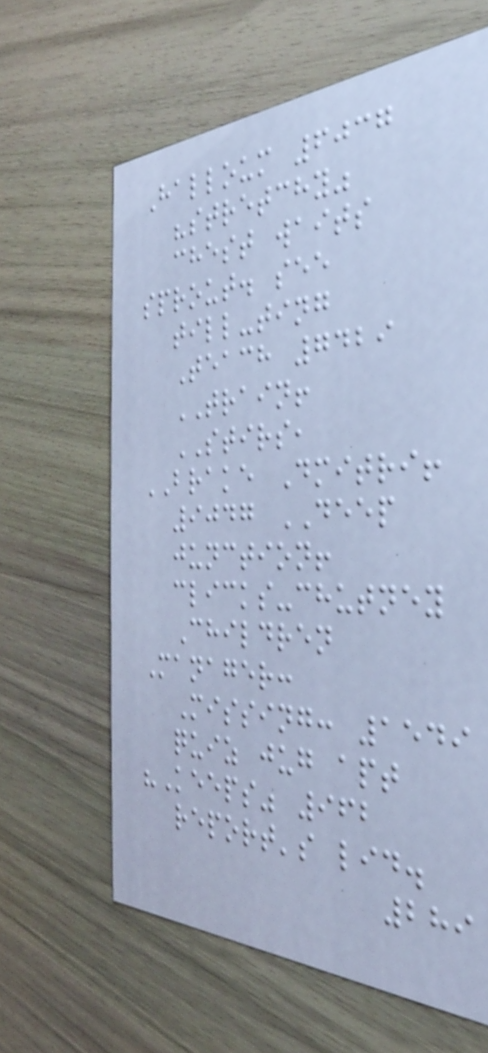Halloum 6037
"stretchy"
chest waits
sprout. see
till-ting
Teach 7429
TRAIN!
STIRS,
BRAKE Dmitri!
9047 DEEP
junction!
clicks-chutney
Children
Manager:
Missing: 1549
quiz jug apt
"Keeps" 962
report's lid.
289
